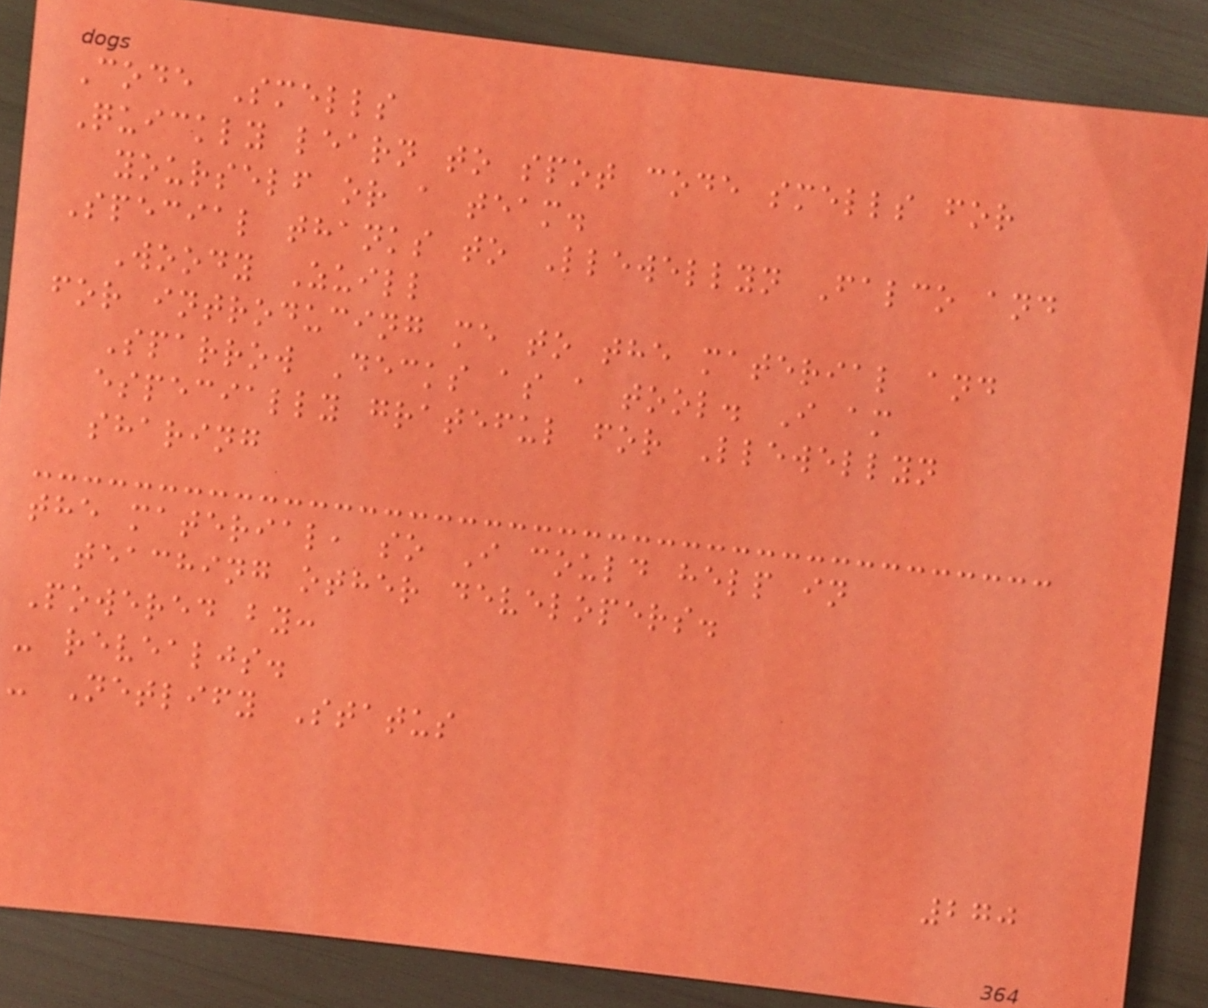Code Smells
Quickly learn to spot code smells for
yourself or a team.
Special thanks to Llewellyn Falco and
Woody Zuill
for introducing me to the material and
Sparrow Decks as a tool. I am
especially grateful for Llewellyn
sharing
the material, so I could help in
teaching other developers.
Powered by:
- revealjs.
- Netlify Status
270
